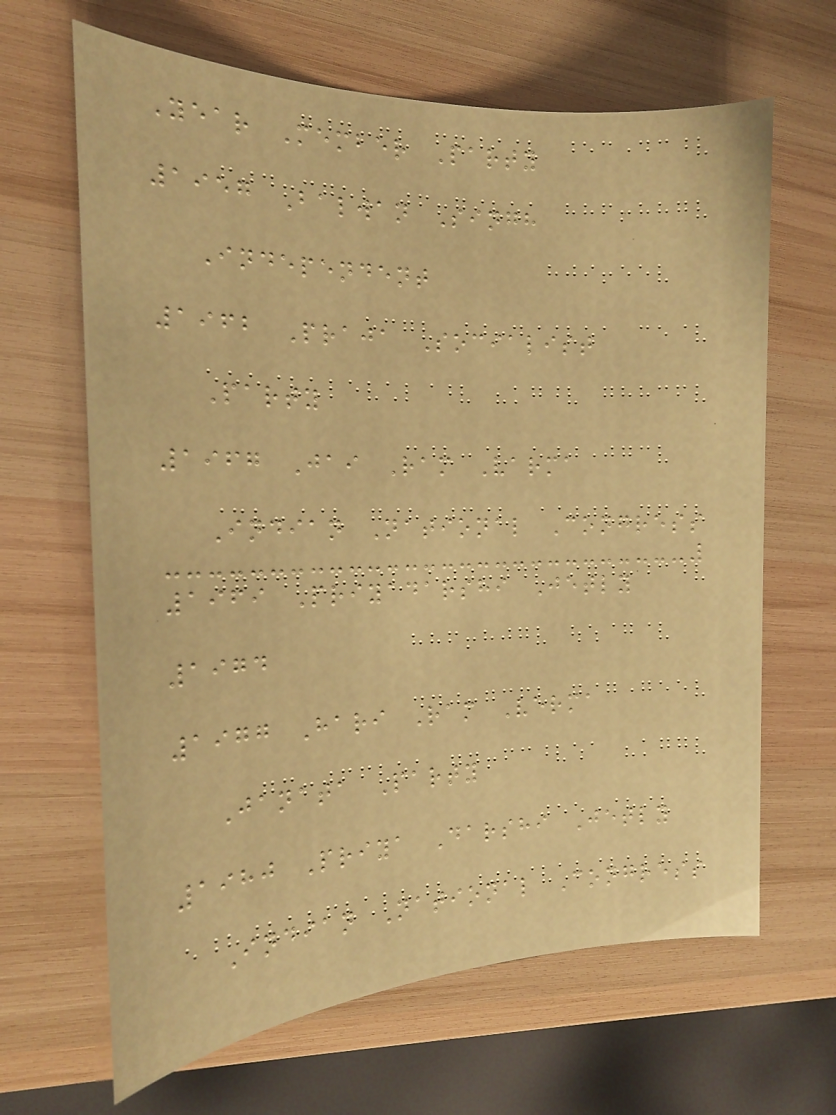Year Member Party
1957 Balwan Singh
Independent
1962 Praja Socialist
Party
1967 Jai Ram Varma
Indian National Congress
1969 Priyadarshi Jetly
1974
1977 Hari Ram Verma
Janata Party
1980 Priya Darshi Jetly
Indian National Congress
